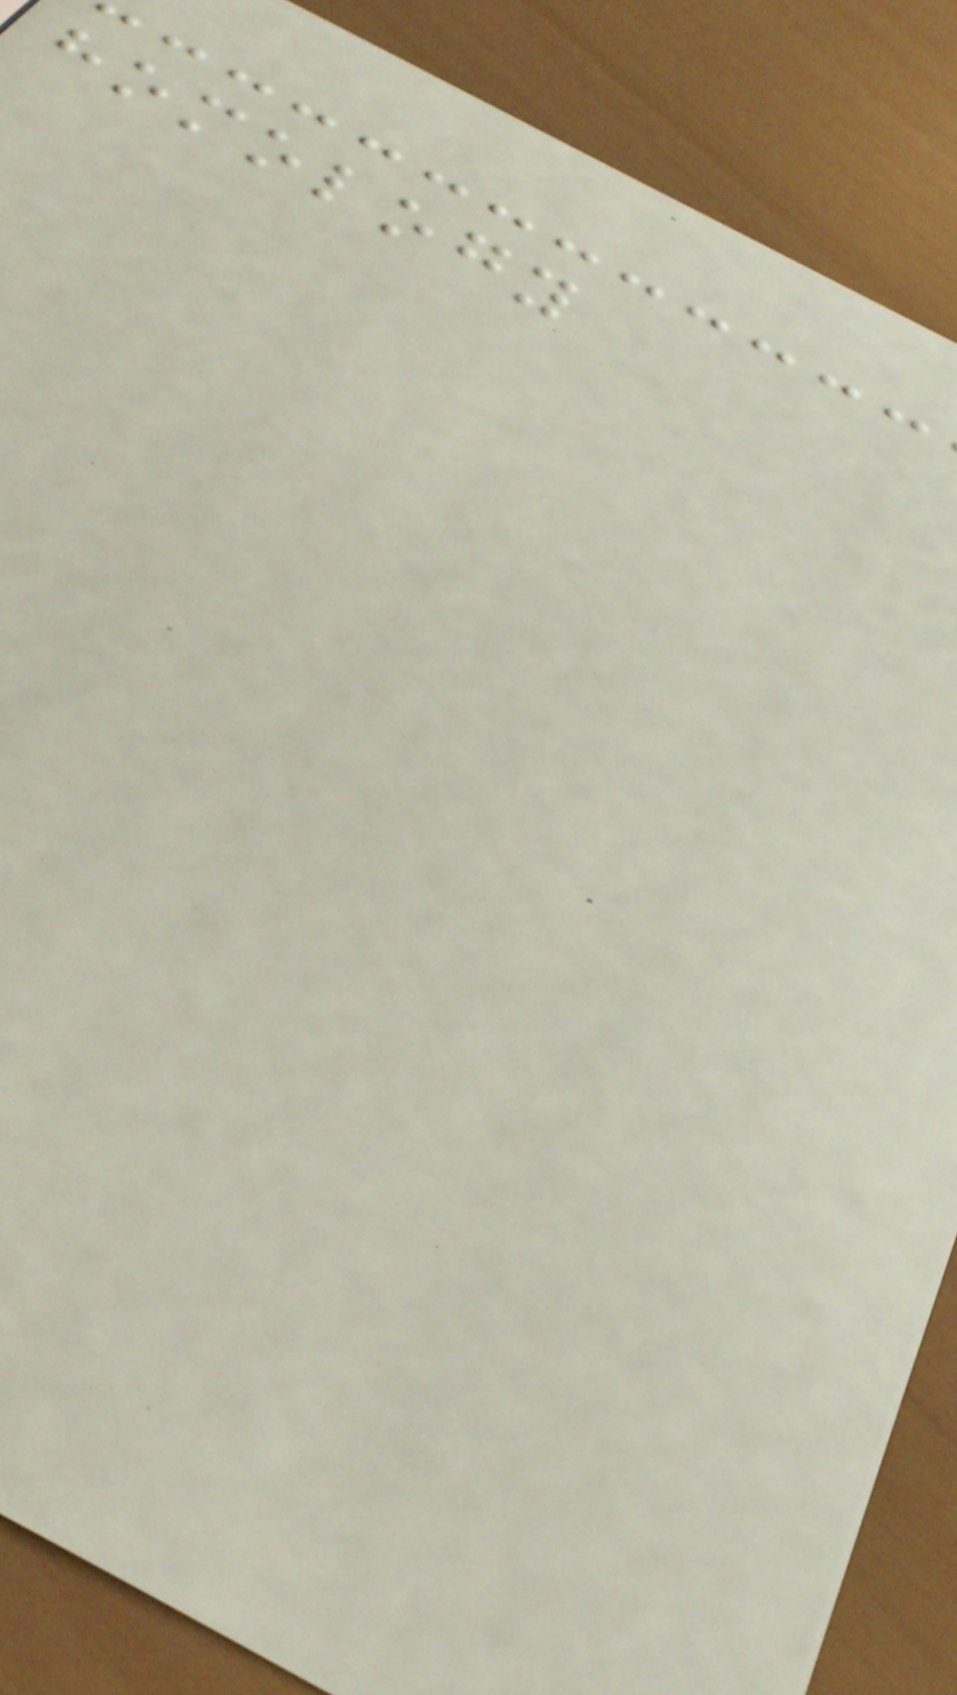homology
